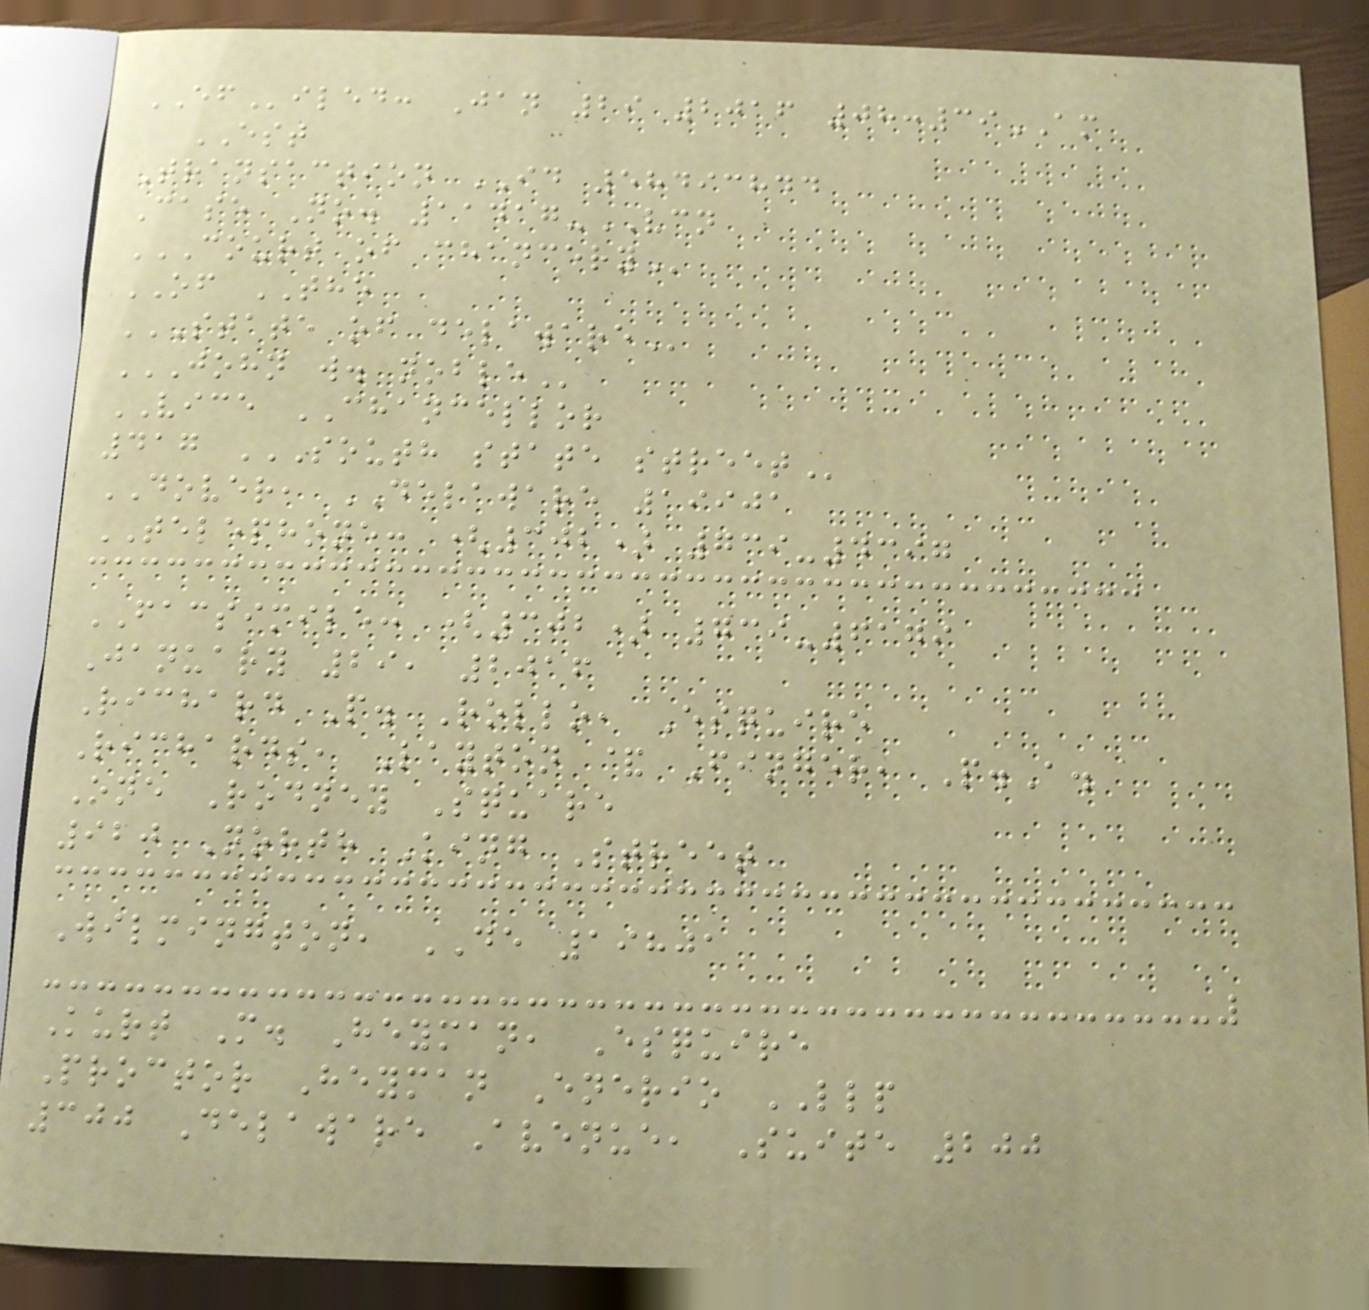EFiled: Jan 29 2016 08:39AM
EST
Transaction ID 58493844
Case No. 11417-VCN
COURT OF CHANCERY
OF THE
STATE OF DELAWARE
JOHN W. NOBLE
VICE CHANCELLOR
417 SOUTH STATE STREET
DOVER, DELAWARE 19901
TELEPHONE: (302) 739-4397
FACSIMILE: (302) 739-6179
January 29, 2016
Richard P. Rollo, Esquire
Richards, Layton & Finger, P.A.
One Rodney Square
920 North King Street
Wilmington, DE 19801
Kurt M. Heyman, Esquire
Proctor Heyman Enerio LLP
300 Delaware Avenue, Suite 200
